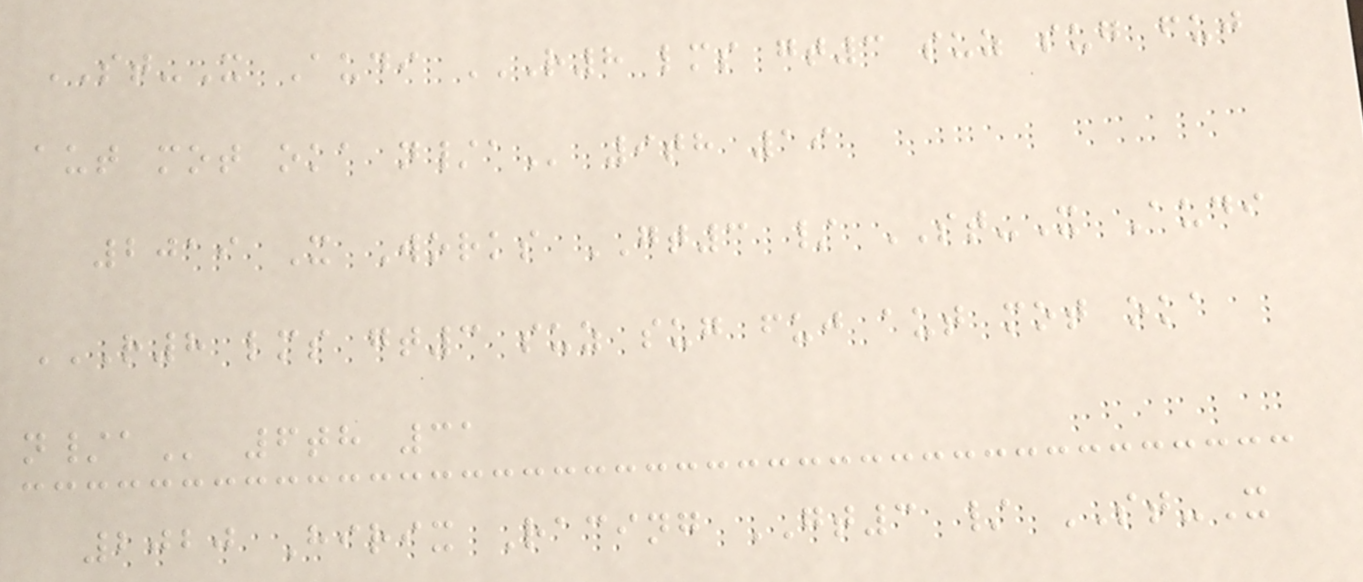ST-X Audi R8 LMS GT3 SUZ SUG FUJ
AUT MOT OKA N/A 9th 19
2019 X Works GT3 / ST-X Audi
R8 LMS GT3 SUZ SUG FUJ AUT MOT OKA
N/A 6th 31
2020 Hirix Racing GT3 / ST-X
